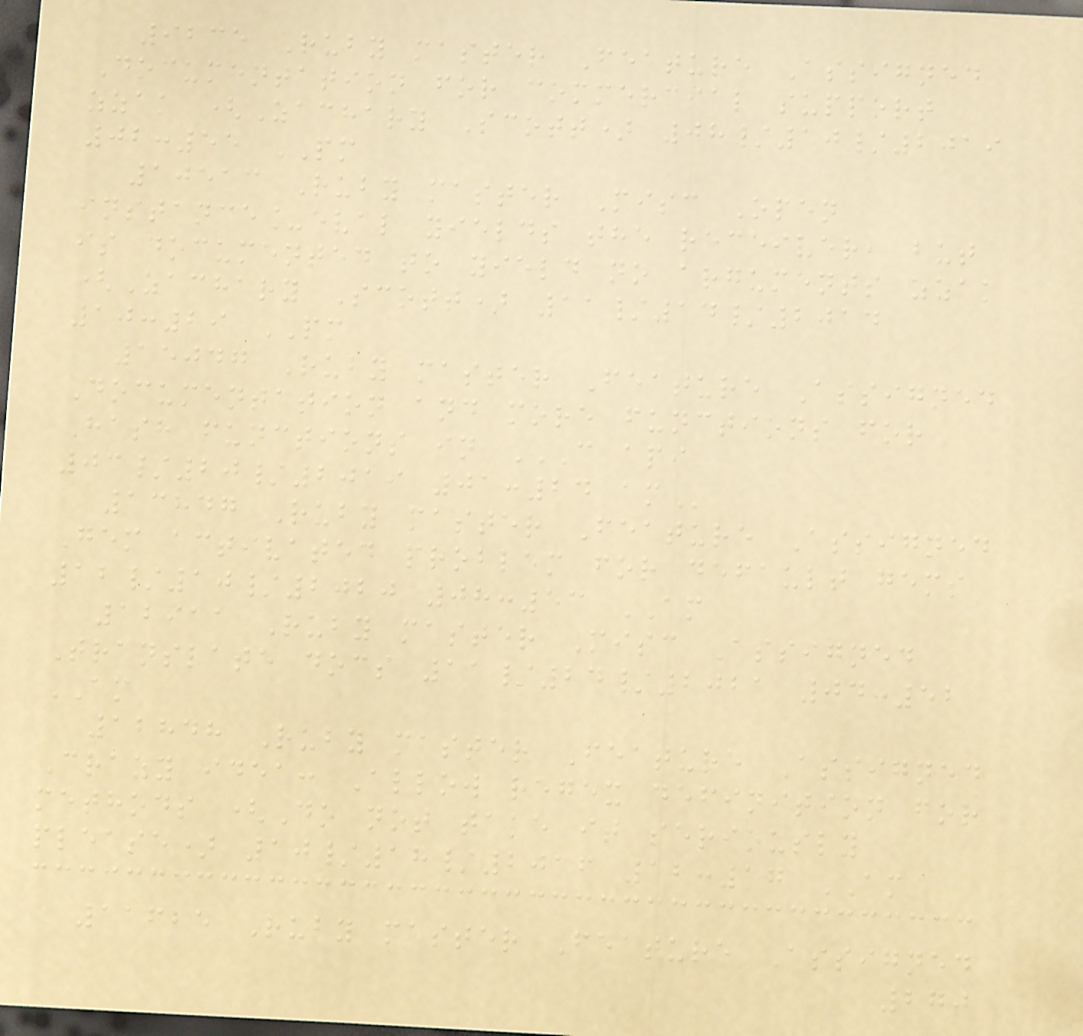9235 Ruby master Feature Assigned
Documentation for commercial support
zzak (Zachary Scott) 08/10/2019
02:55 PM
10513 Ruby master Misc Open
instance_eval yields the receiver, but
is documented to yield no arguments zzak
(Zachary Scott) 11/14/2014
10:29 PM
15047 Ruby master Feature Assigned
Documentation and more functions for
Hash functions in C API
03/20/2019 01:24 AM
13847 Ruby master Feature Assigned
Gem activated problem for default gems
12/10/2020 08:53 AM
12911 Ruby master Misc Assigned
Translate docs 11/24/2021 04:52
AM
12848 Ruby master Feature Assigned
Crazy idea: Allow regex definition for
methods (Do not take it seriously
please) 10/18/2016 12:17 AM
11625 Ruby master Feature Assigned
270
